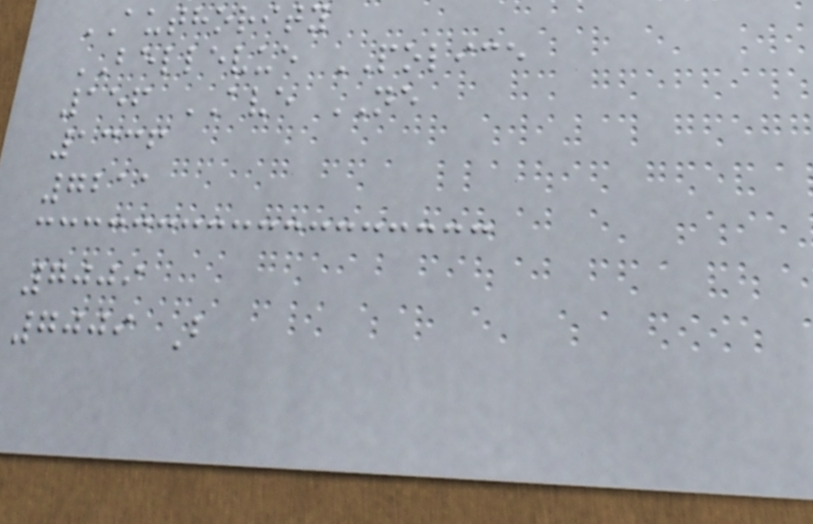AUTHORITY
BELLEVUE POLICE
156 AVE NE
1336
7211
7009
7009 B
